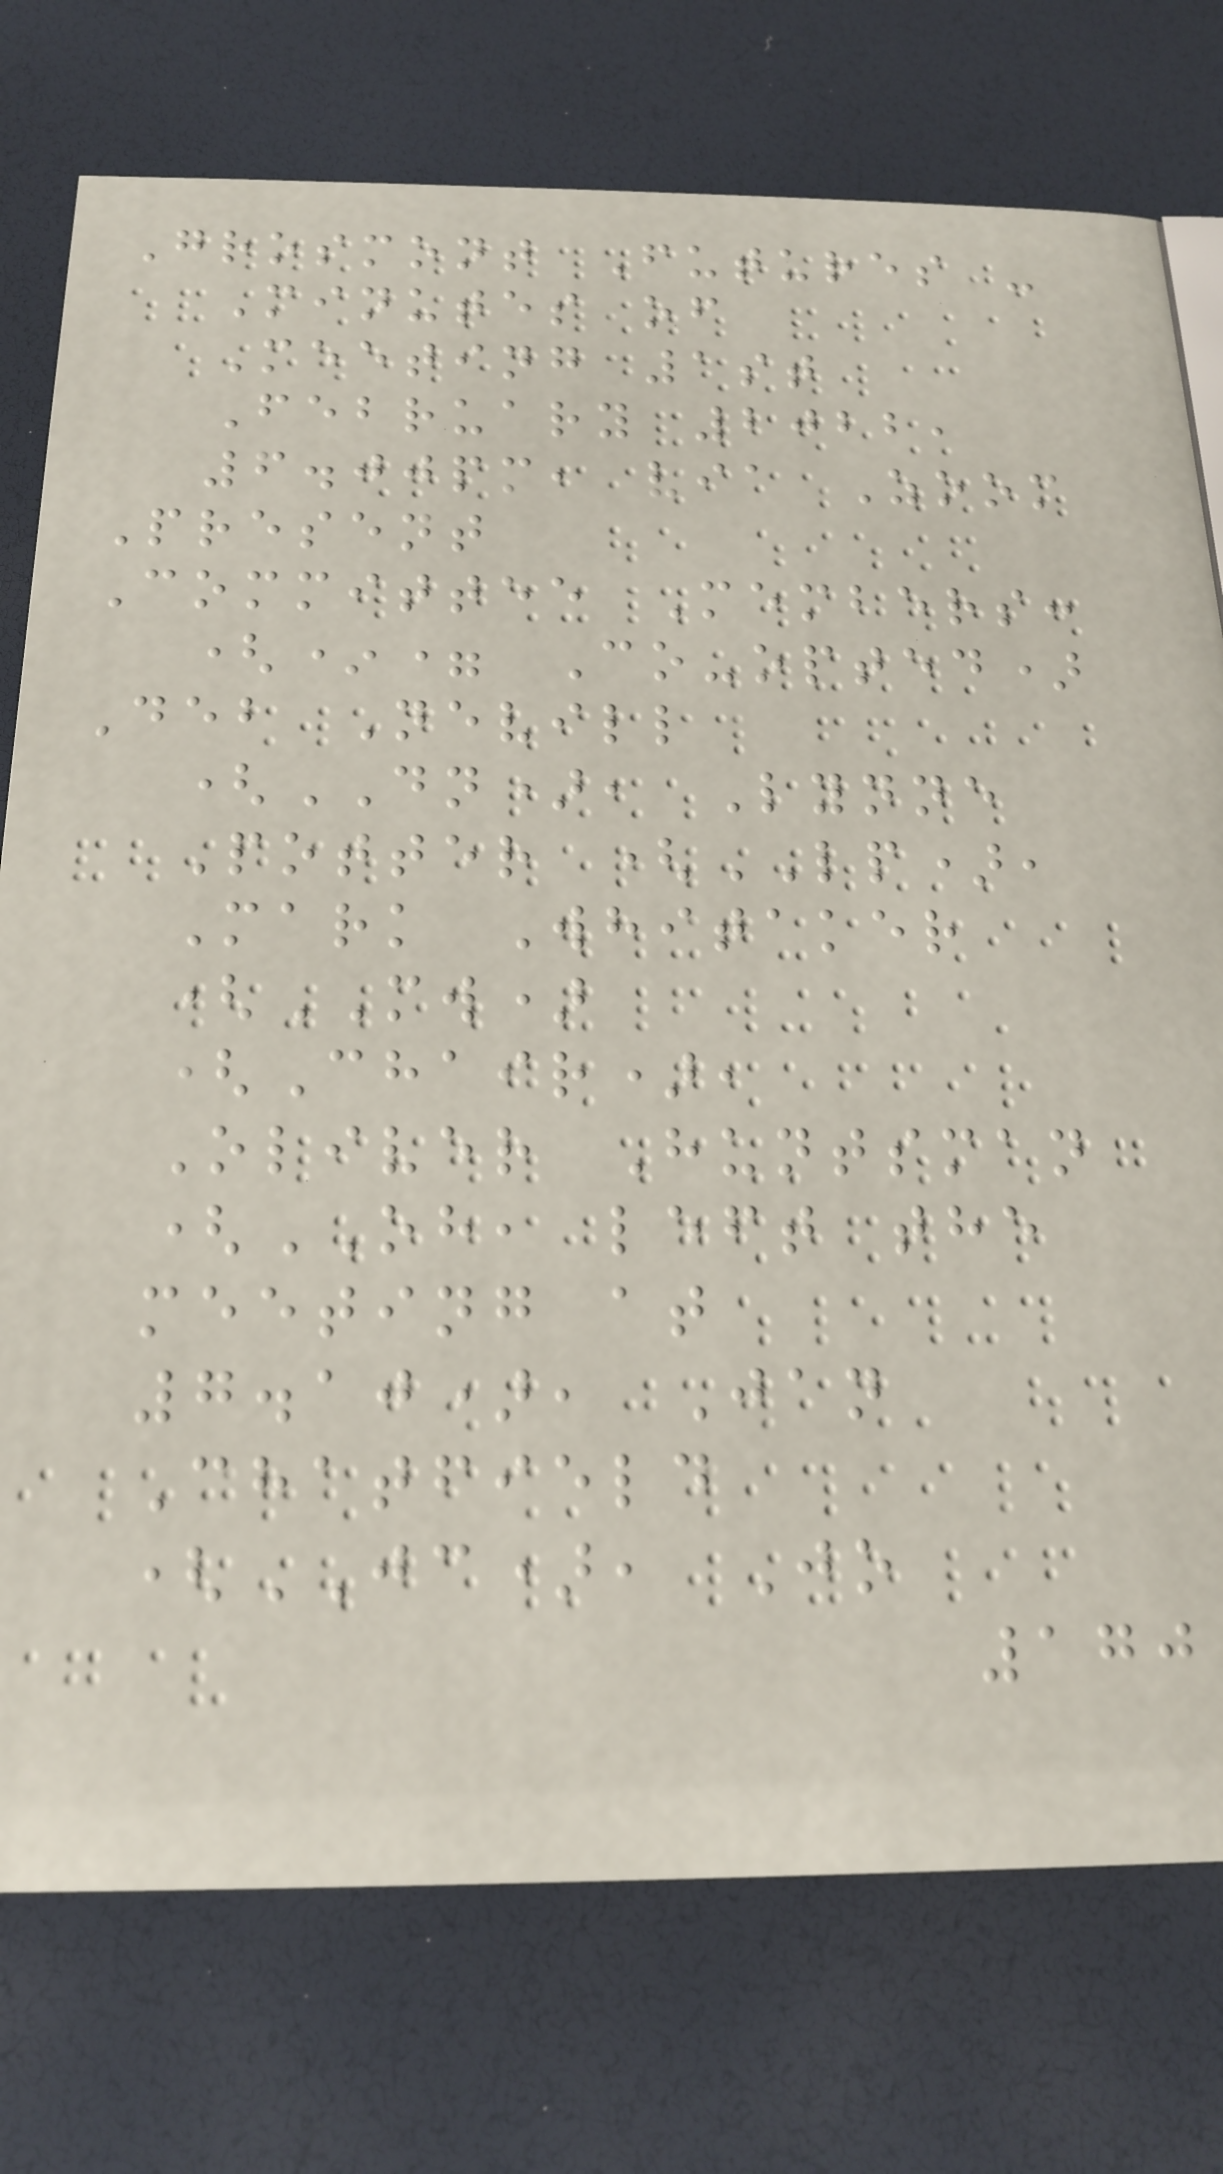Grosmont Futures -
Minutes of
Meeting 1st
February 2022,
6.00pm, via Zoom
Present
Committee Members:
(*= Co-opted)
Deb Nevill
(DN), Lynne
Potter (LP),
Mark Whitaker
(MW)
(Chair),
Oliver Huntsman
(OH, left the
meeting at
7.10), Jan
Chatfield
(JC), Jo
170
